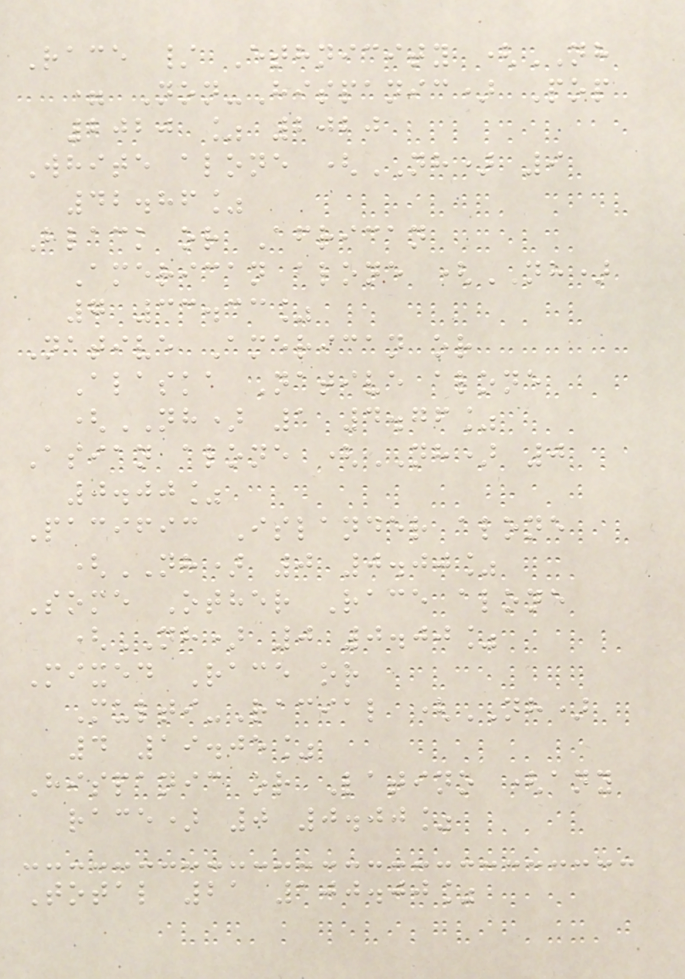Race / Ethnicity (NH
= Non-Hispanic) Pop
2020 % 2020
White alone (NH) 9
42.86%
Black or African
American alone (NH)
7 33.33%
Native American or
Alaska Native alone
(NH) 1 4.76%
Asian alone (NH) 0
0.00%
Pacific Islander alone
(NH) 0 0.00%
Some Other Race alone
(NH) 0 0.00%
Mixed Race or
Multi-Racial (NH)
4 19.05%
Hispanic or Latino (any
race) 0 0.00%
Total 21 100.00%
